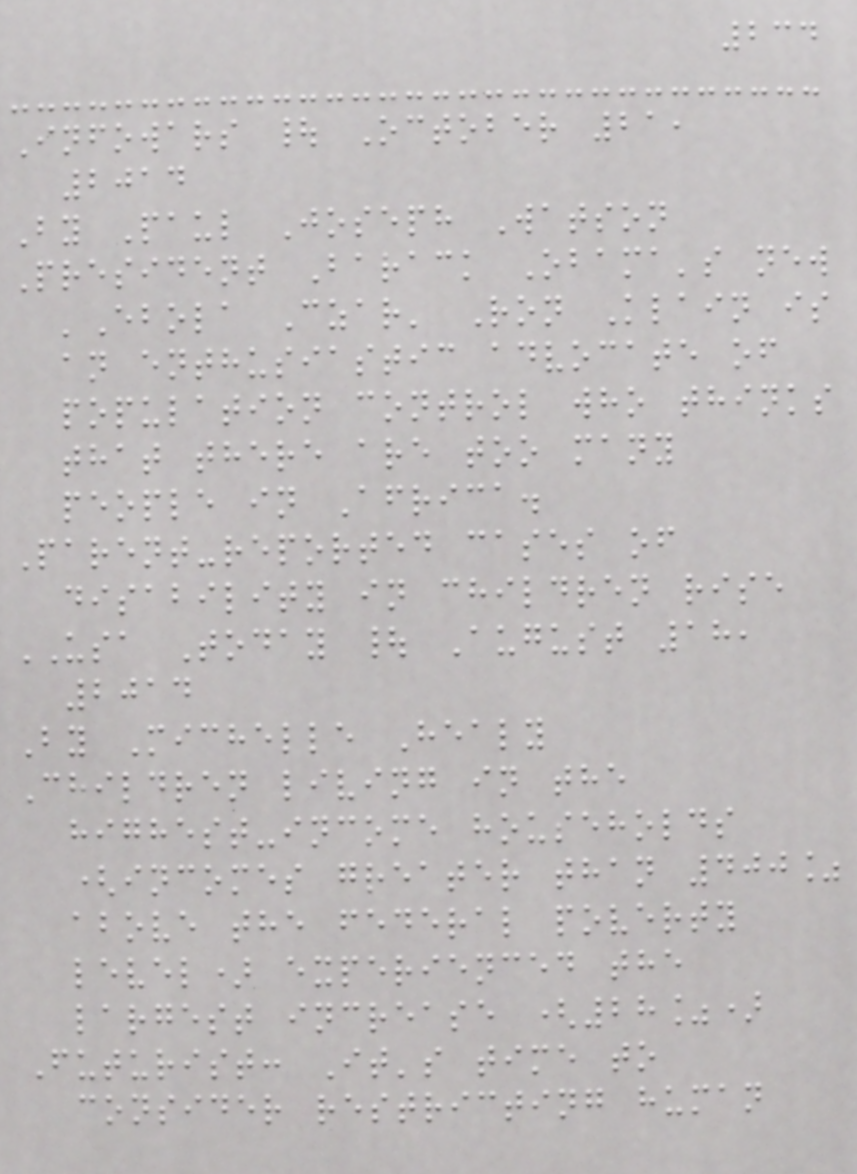234
Infowars | October 21,
2014
By Paul Joseph Watson
President Barack Obama's new
'Ebola Czar' Ron Klain is
an enthusiastic advocate of
population control who thinks
that there are too many
people in Africa.
Parent-reported cases of
disability in children rise
USA Today | August 18,
2014
By Michelle Healy
Children living in the
highest-income households
(incomes greater than 400%
above the federal poverty
level) experienced the
largest increase (28%)
Futurist: It's time to
consider restricting human
